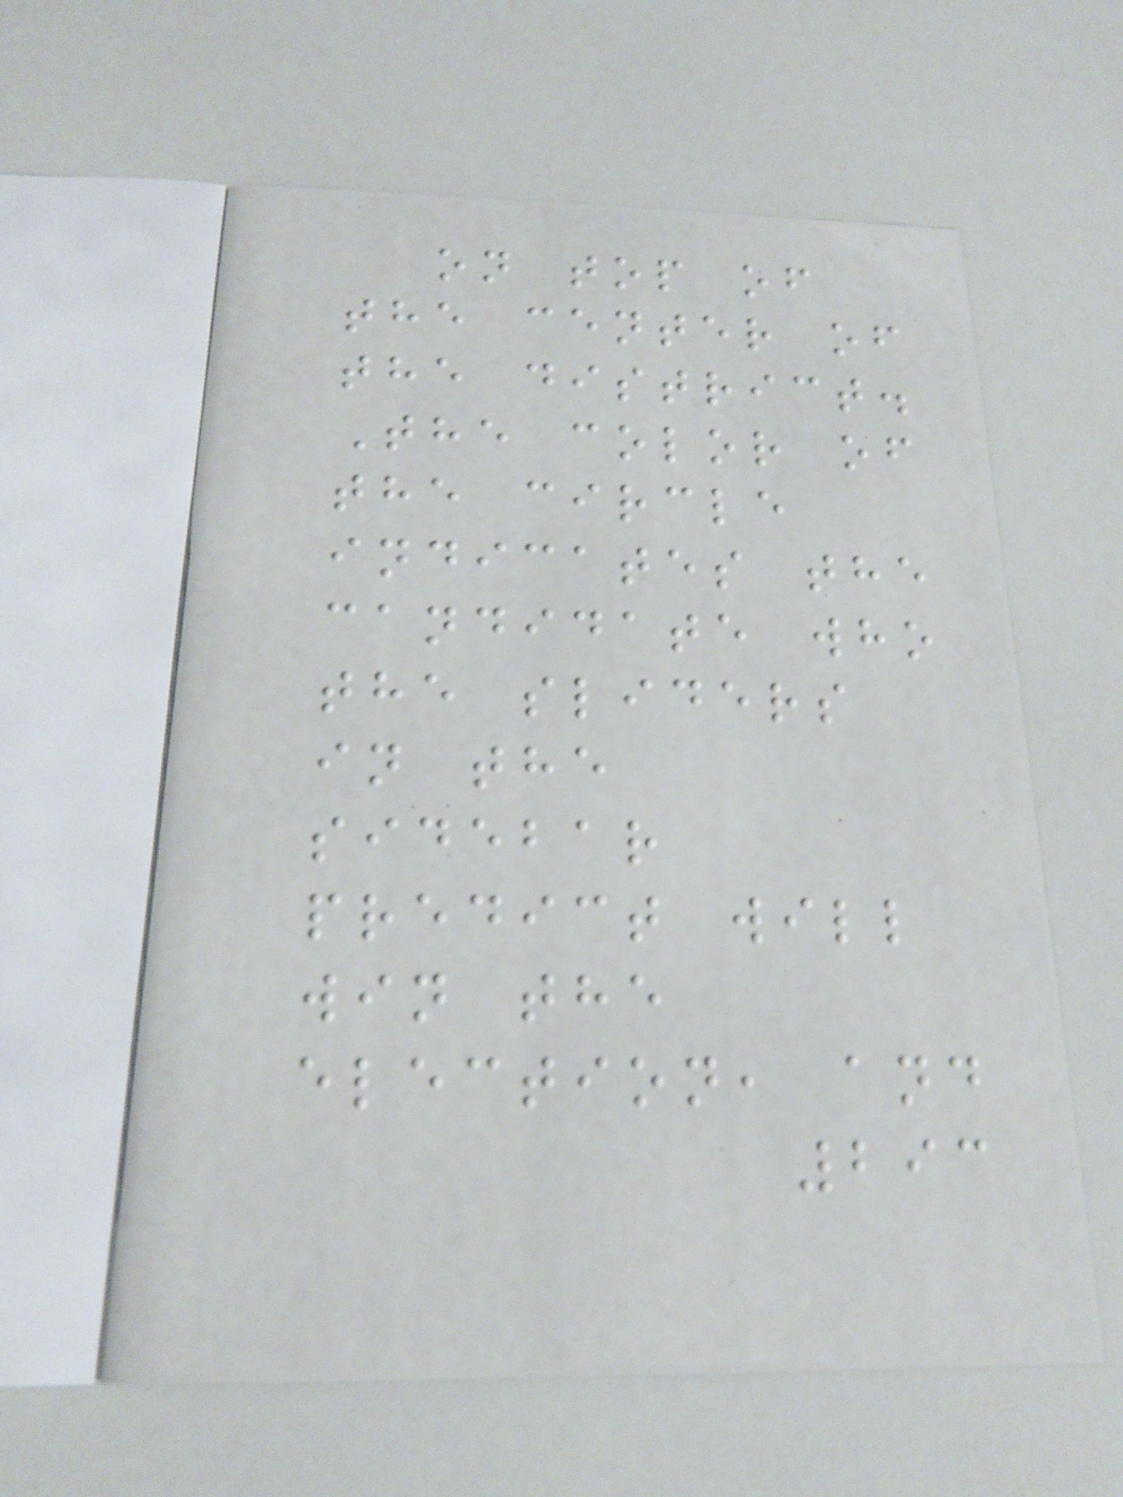on top of
the center of
the district.
The color of
the circle
indicates the
candidate who
the sliders
in the
sidebar
predict will
win the
election, and
293
